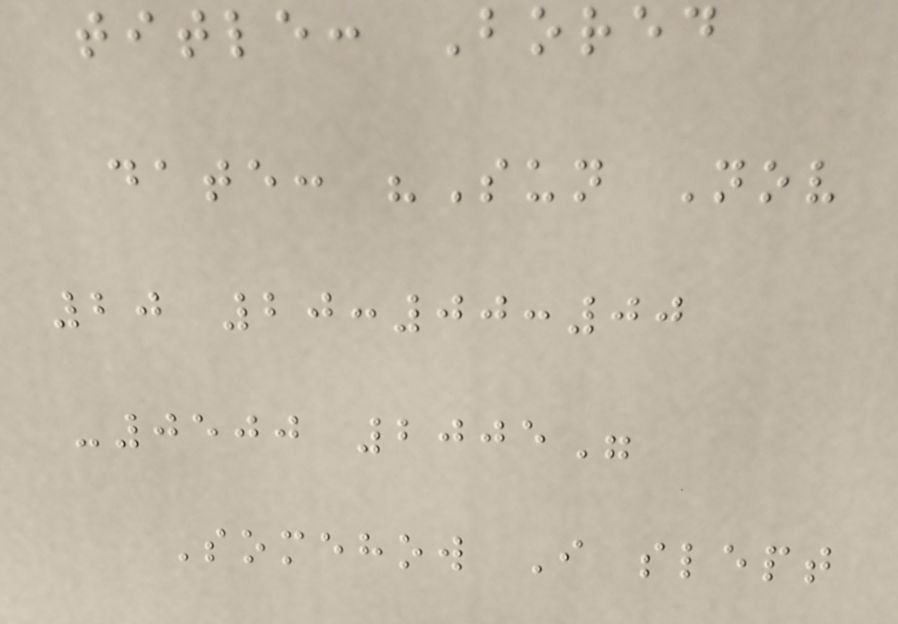title: Bored
date: "Sun Nov
20 20:00:00
-0500 2005"
Somehow I slept
